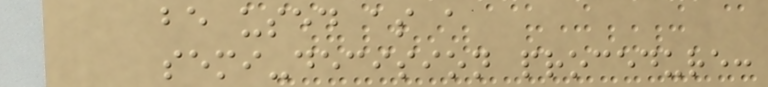be used as a
semi-decision procedure:
